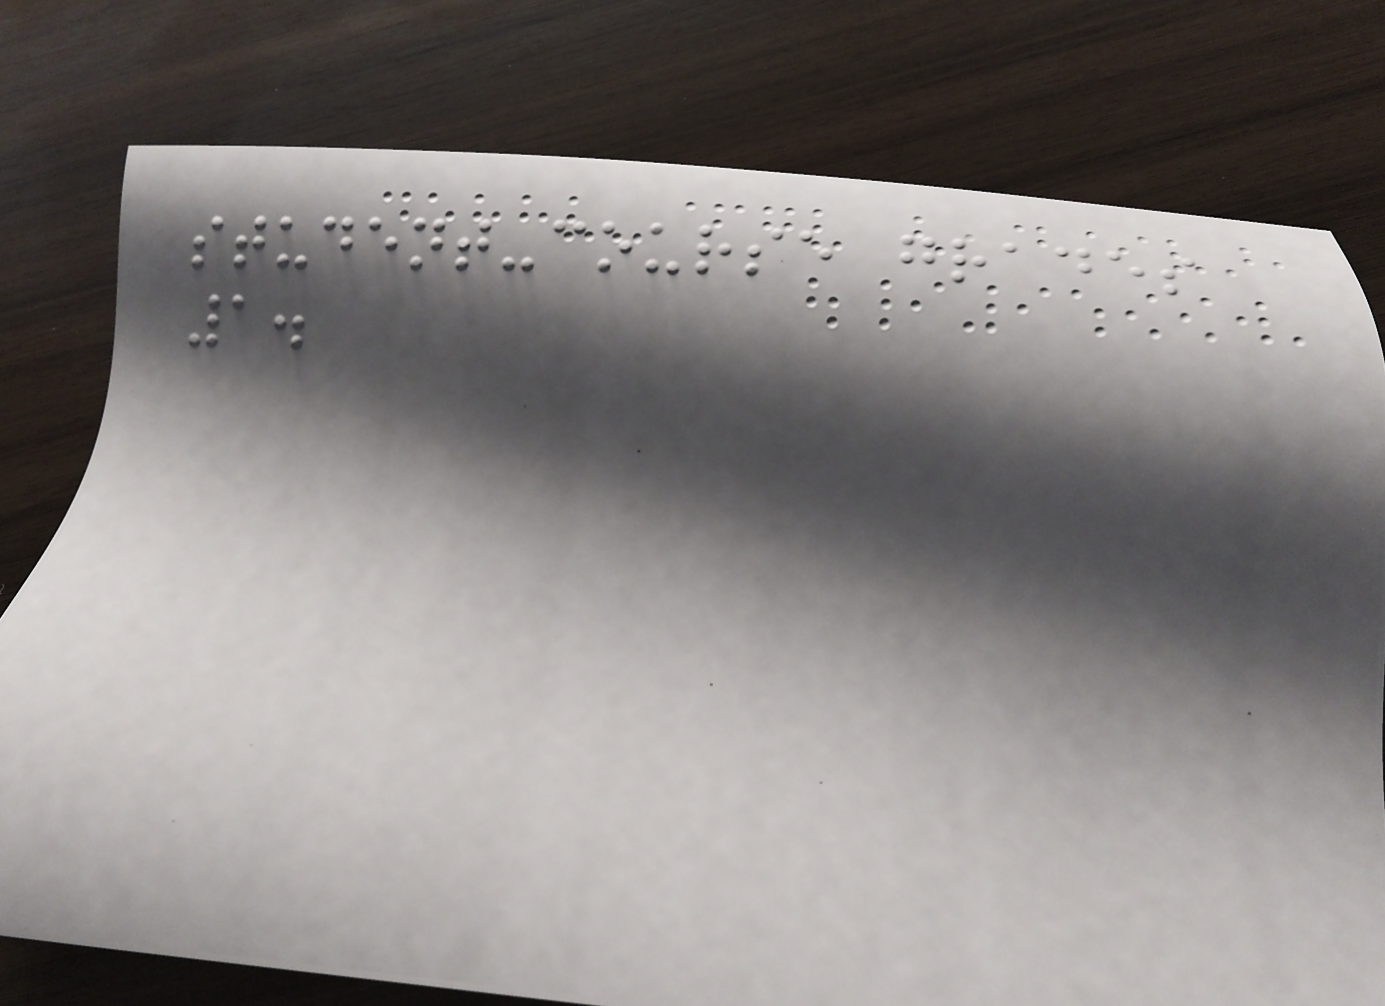student-course grades
1.
